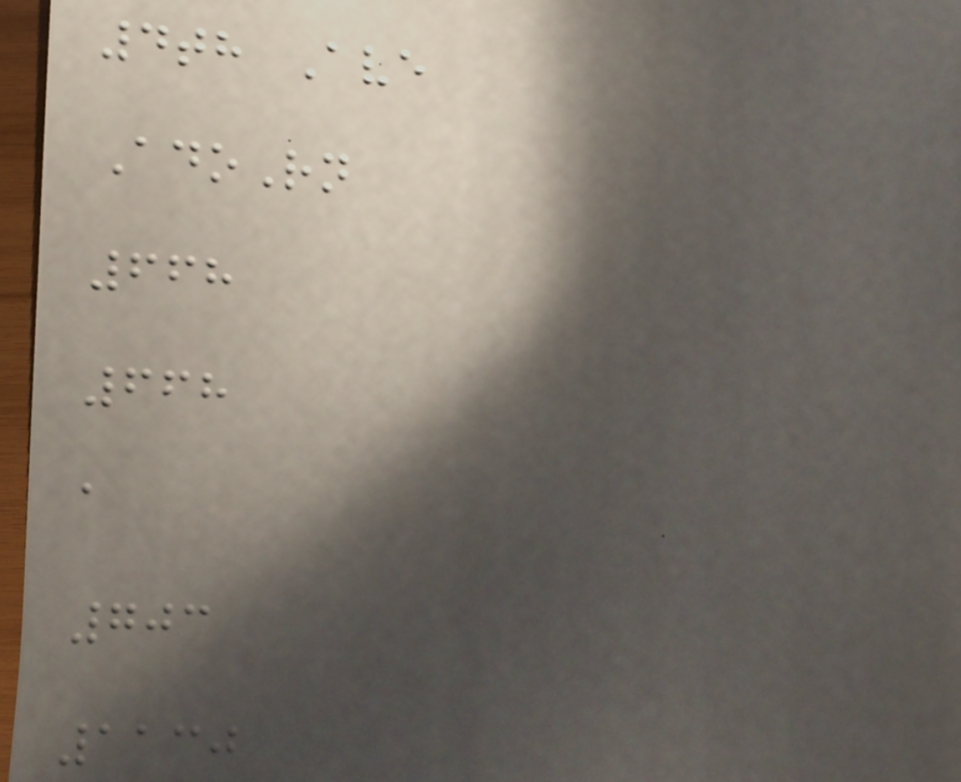4th Ave
AdoRn
668
668
a
703
1130
